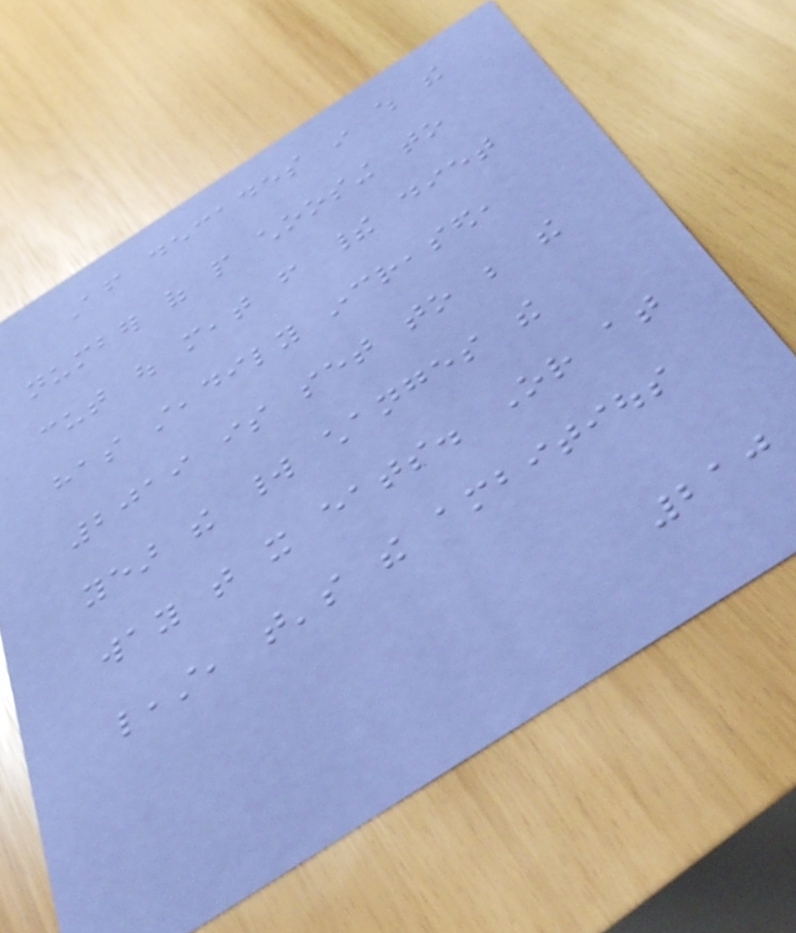After decades in which the
number of people choosing to
cut out meat from their diet
has steadily increased,
2019 is set to be the
year the world changes the
way that it eats. Or at
least, that's the ambitious
210
